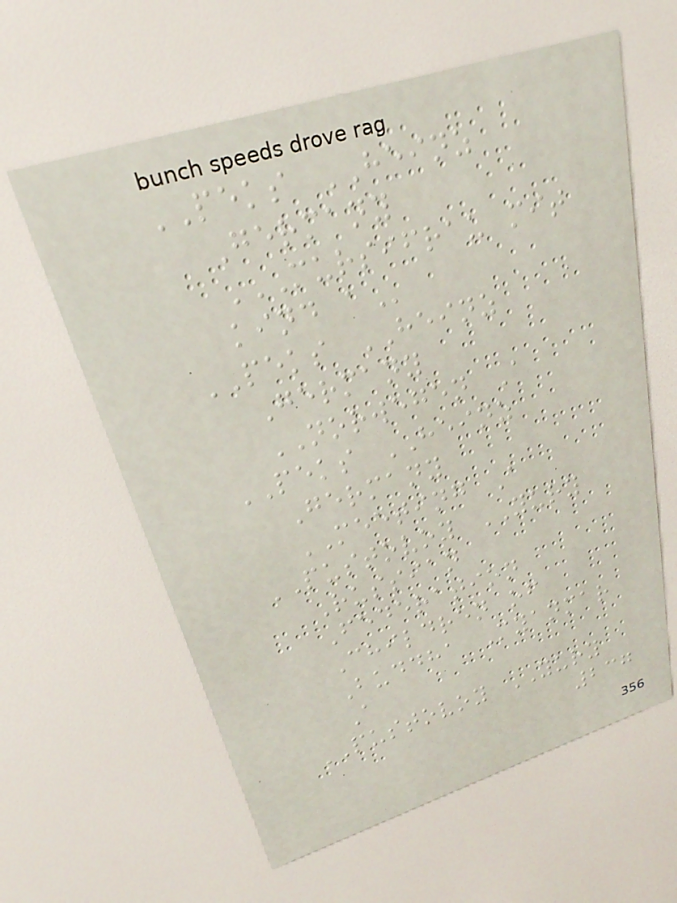PEKS HEINZ
Germany
MURSIFRAU MIT
KIND A
PEKS HEINZ
Germany
NORWEGEN A
PEKS HEINZ
Germany
MEETING A
PUSTOVOY YURY
Russian
Federation
Children of
Buddha Myanmar
A
PUSTOVOY YURY
237
